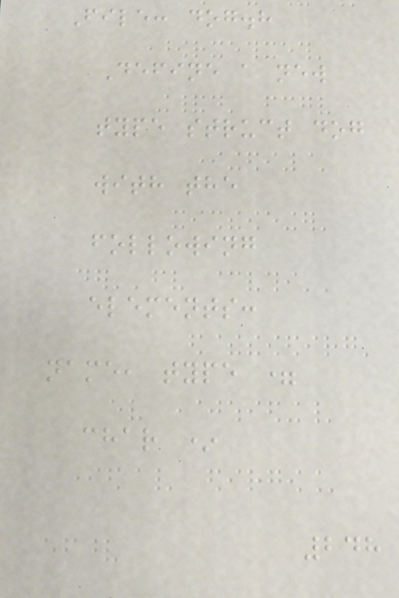File: dog.h
Define a new
type struct dog
with the
following
elements:
name, type =
char *
248
